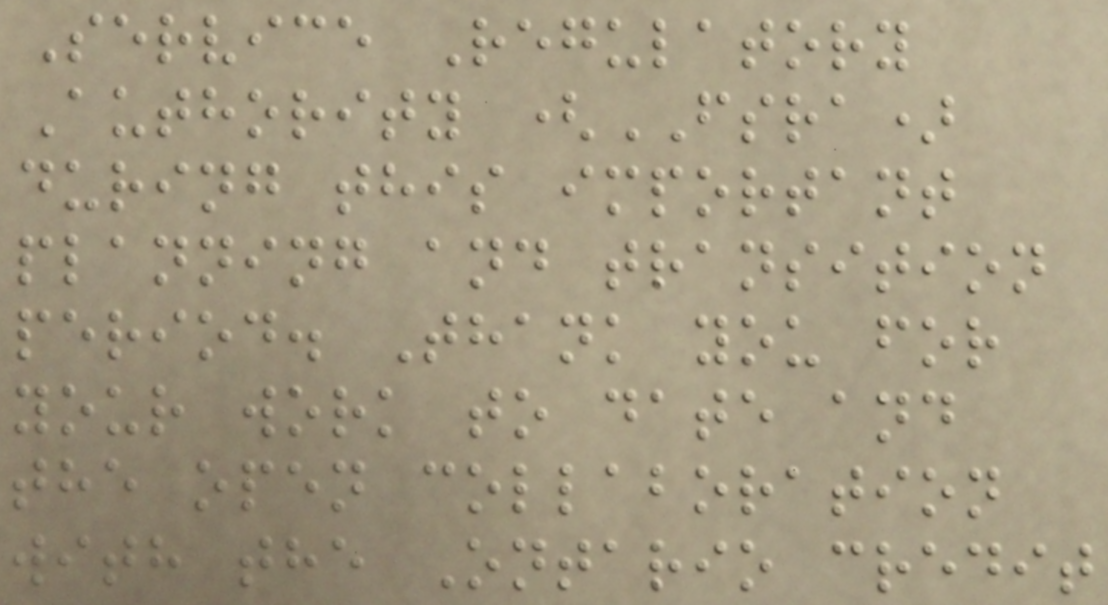Service Regulatory
Authority (FSRA)
during this important
planning and transition
period. Thank you for
your work to date and
the open collaboration
with the Ontario credit
